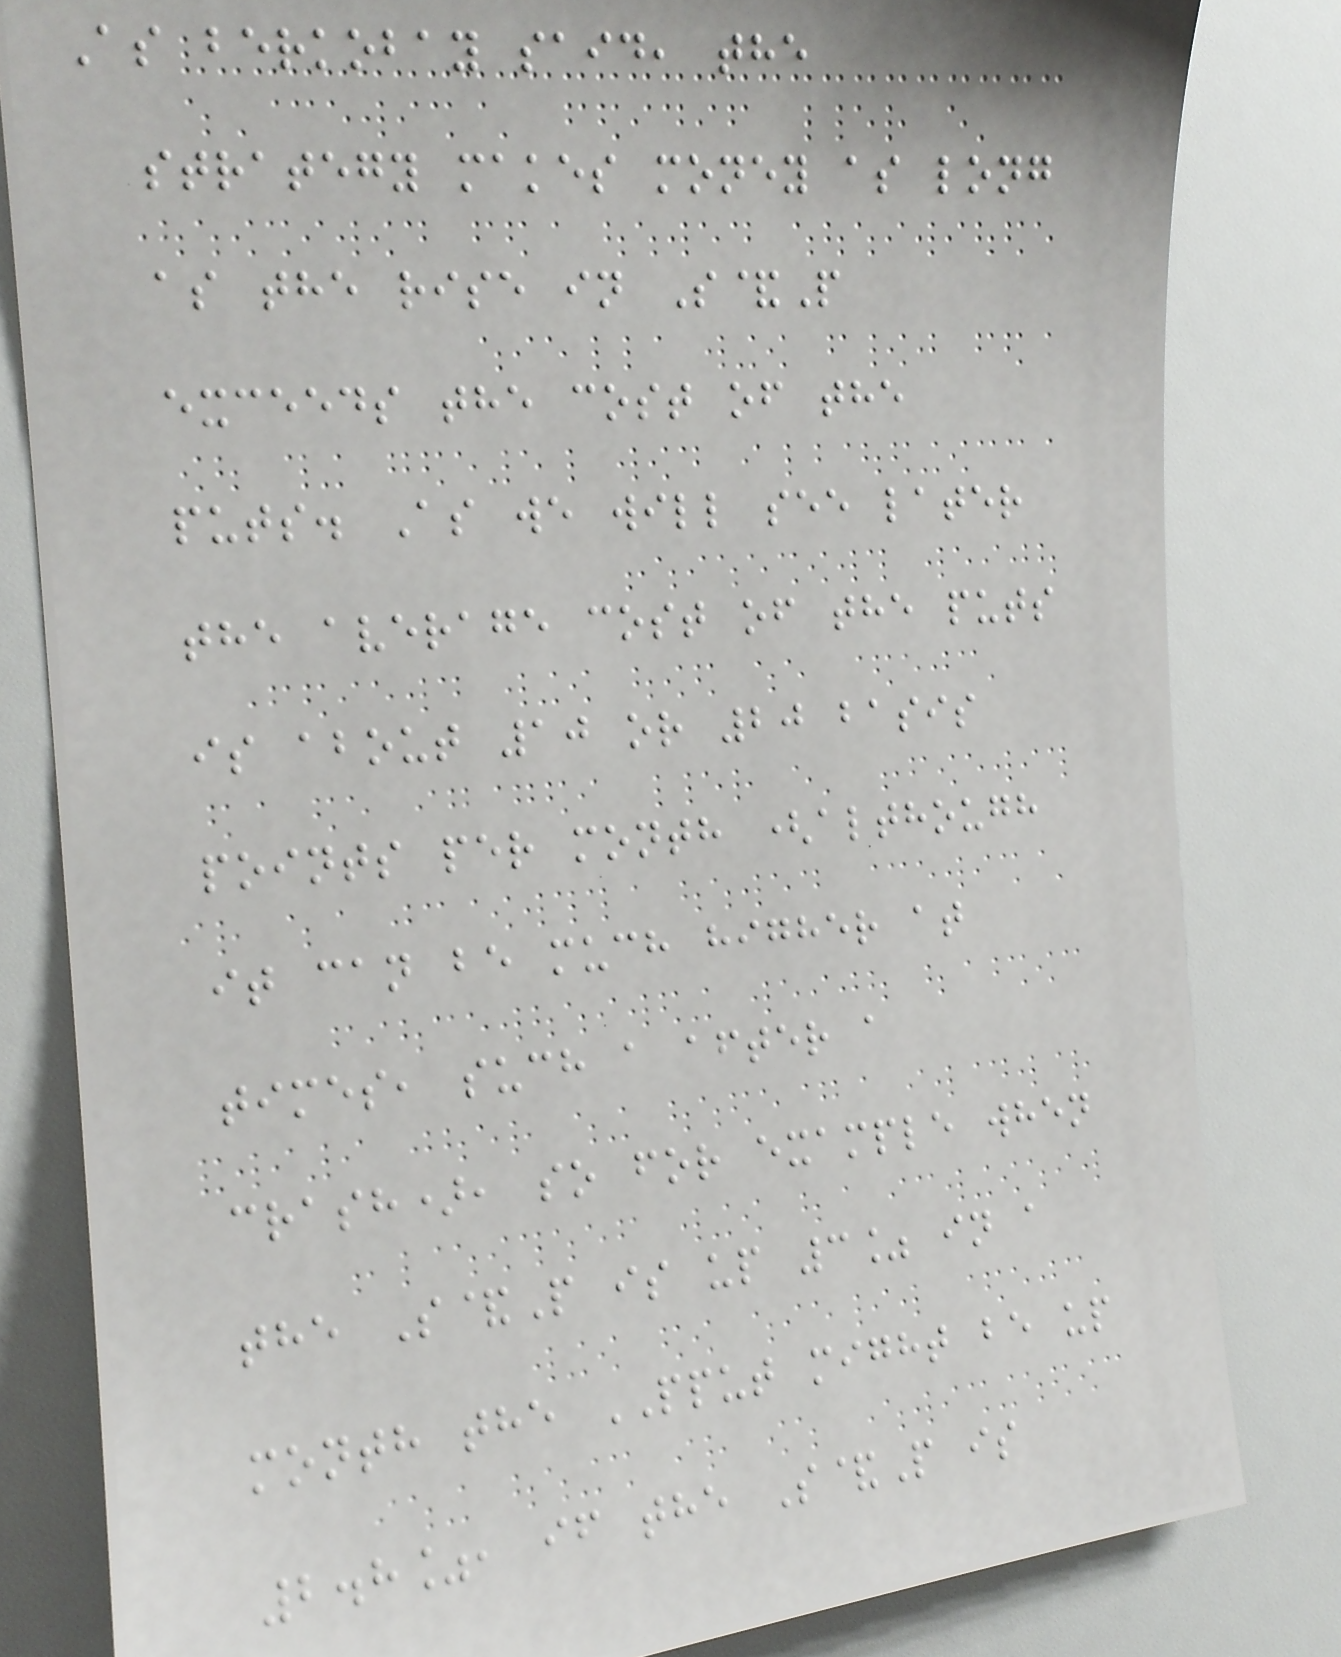As berkobay said, the
strategy makes money as long
as the rise in S&P
exceeds the cost of the
puts. As we will see later
the average cost of the puts
is about 10 or 20 basis
points per month (although
it can be much higher at
times, such a after a
crash), so for example when
the S&P is up 3% in a
month the PPUT might be up
2.8%, if the S&P is
